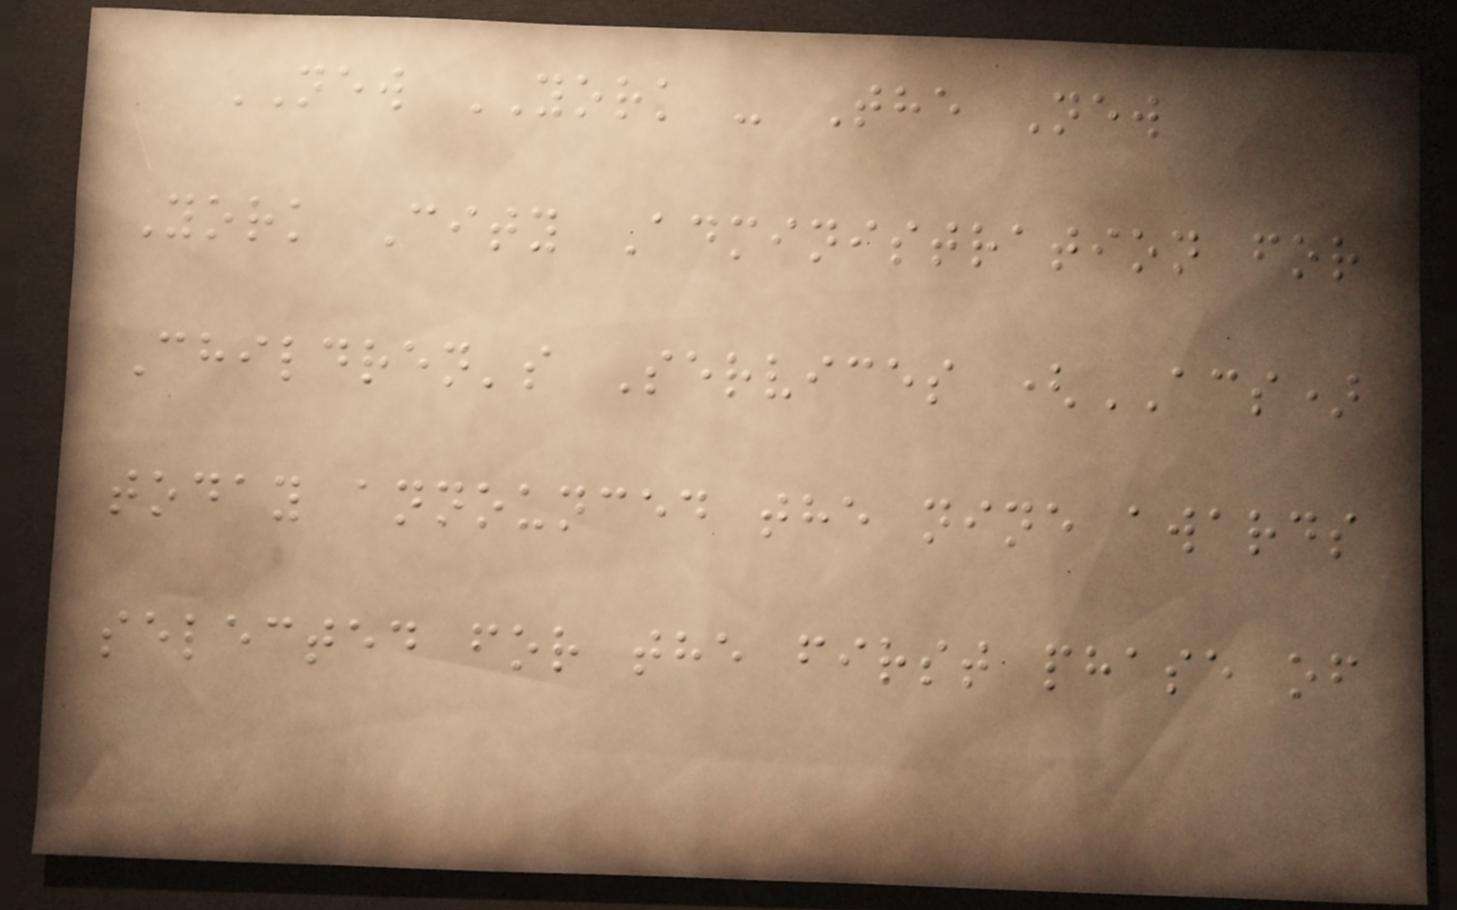NEW YORK - The New
York City Administration for
Children's Services (ACS)
today announced the nine awards
selected for the first phase of
